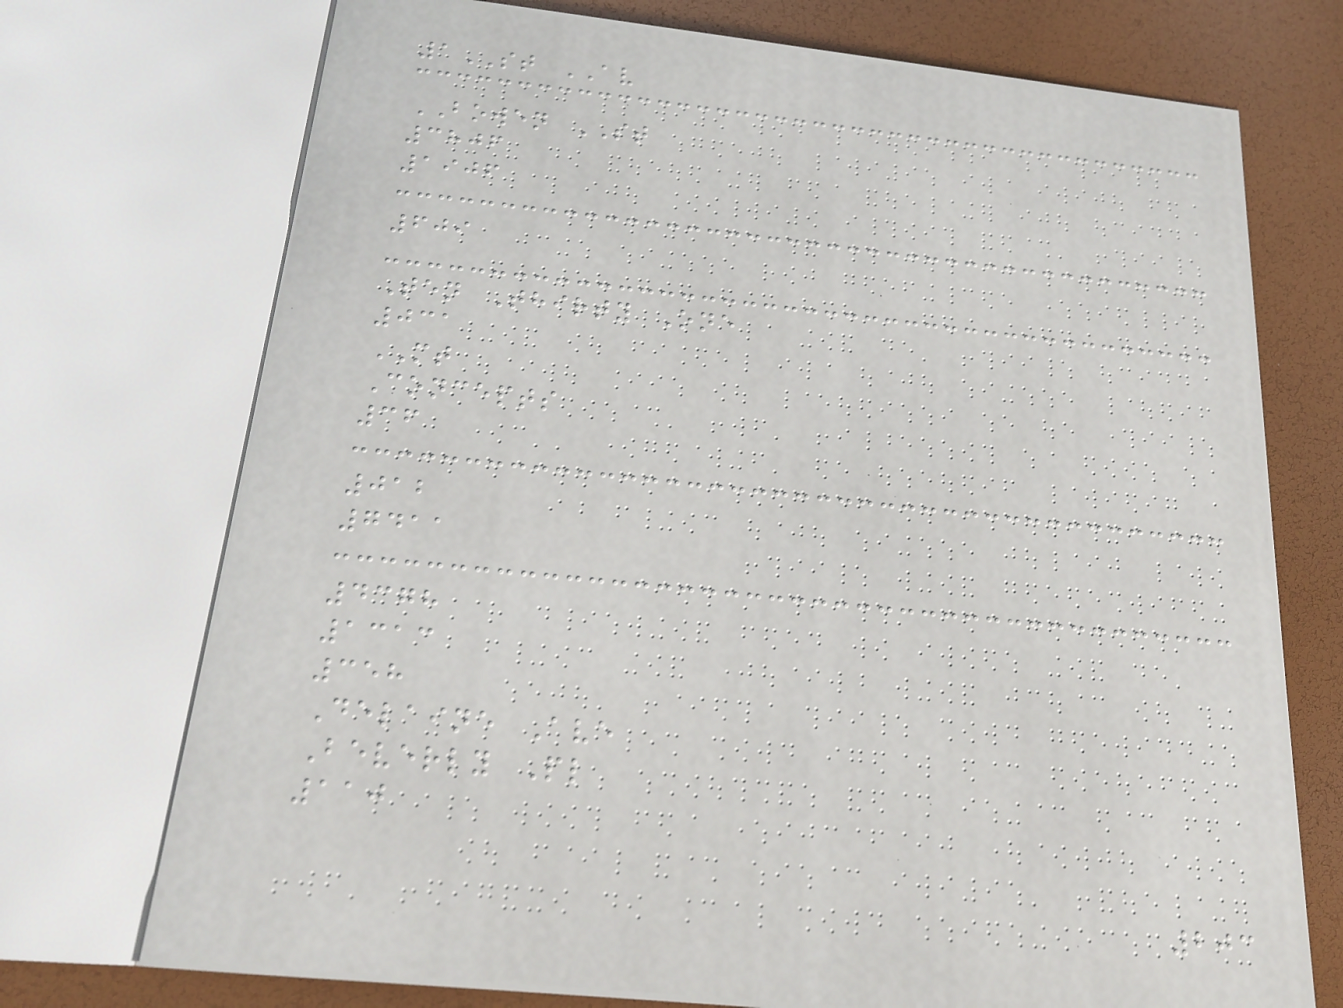1ST AV
BOWEN ST
3806
1906
609
Ten Thirty One
031
MT
Concepts
36
012
7411
4378
1313
358
Delaine Ave
Beverly Pl
110
203
